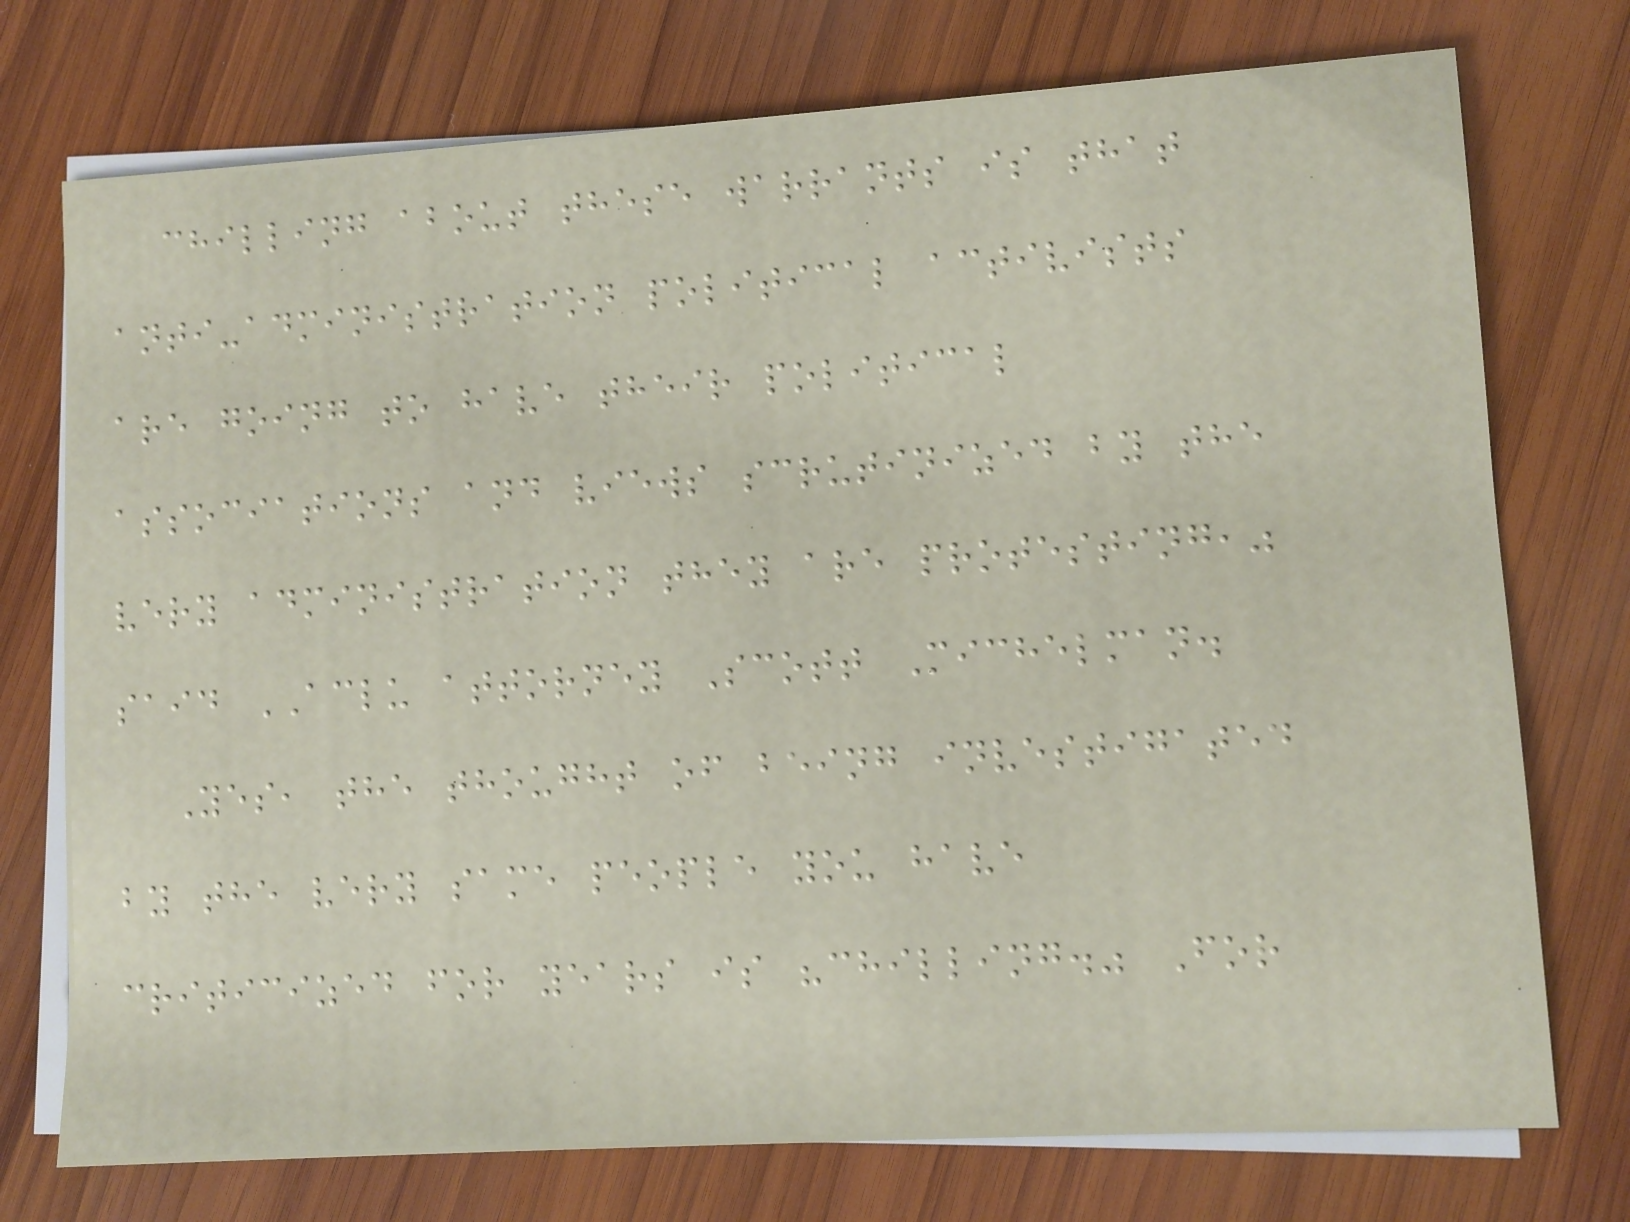chilling about these warrants is that
anti-administration political activists
are going to have their political
associations and views scrutinized by the
very administration they are protesting,"
said ACLU attorney Scott Michelman.
Yes, the thought of being investigated
by the very same people you have
criticized for years is "chilling." For
